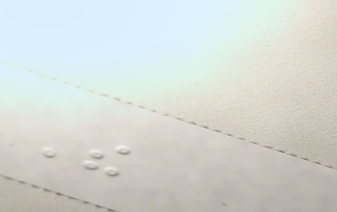The
